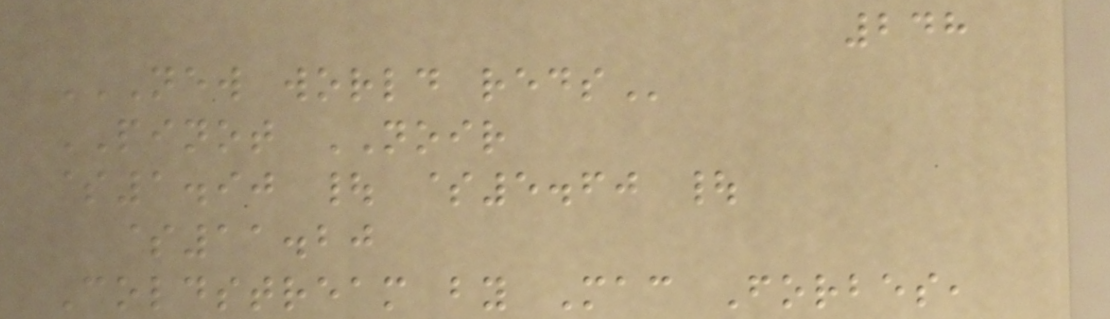248
NEW WORLD REDS
PINOT NOIR
$1.90 | $5.60 |
$11.20
Coldstream by Mac Forbes,
